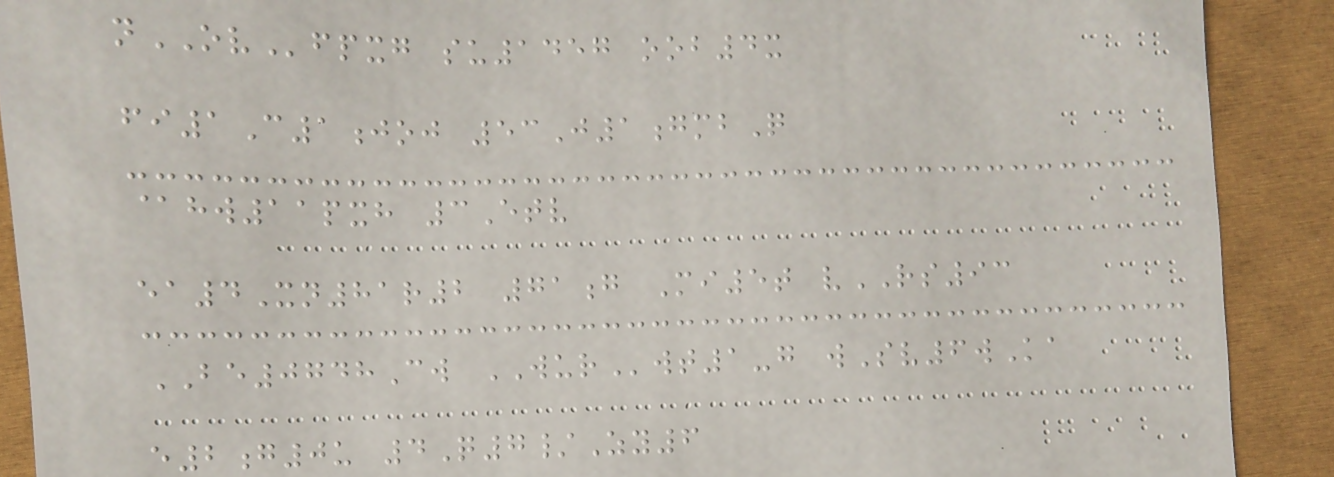nOVfpxg su1457 oob4x
fi1C1joj 53J1gmbQ
@hw11pxh 3Etv
ea4Xn81r2 71g Mi5t vRS93
BE0748Cw WURwt1-g wSv6wKa
e2g0u 4Q7/Zy6
